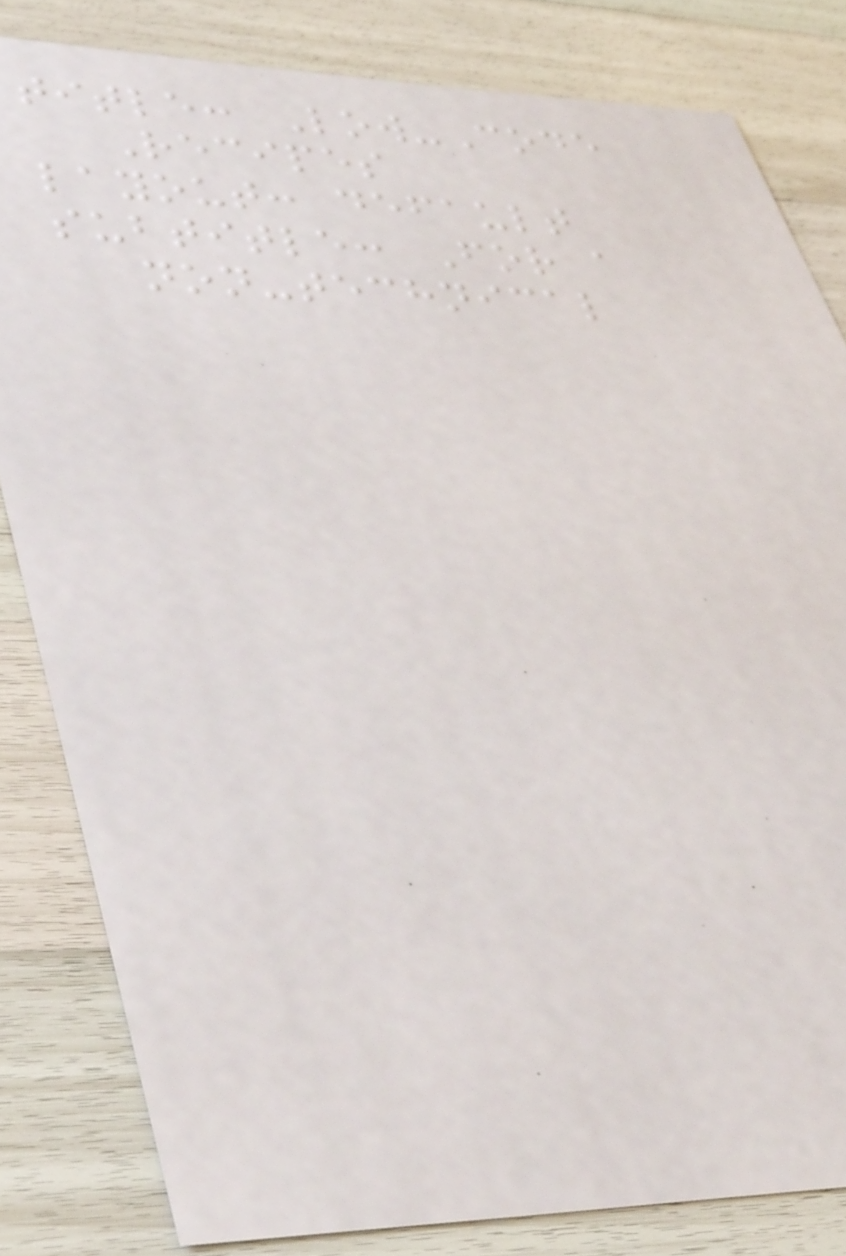title: Low-Code
Recipes
layout: default
subtitle: For a
non-technical
